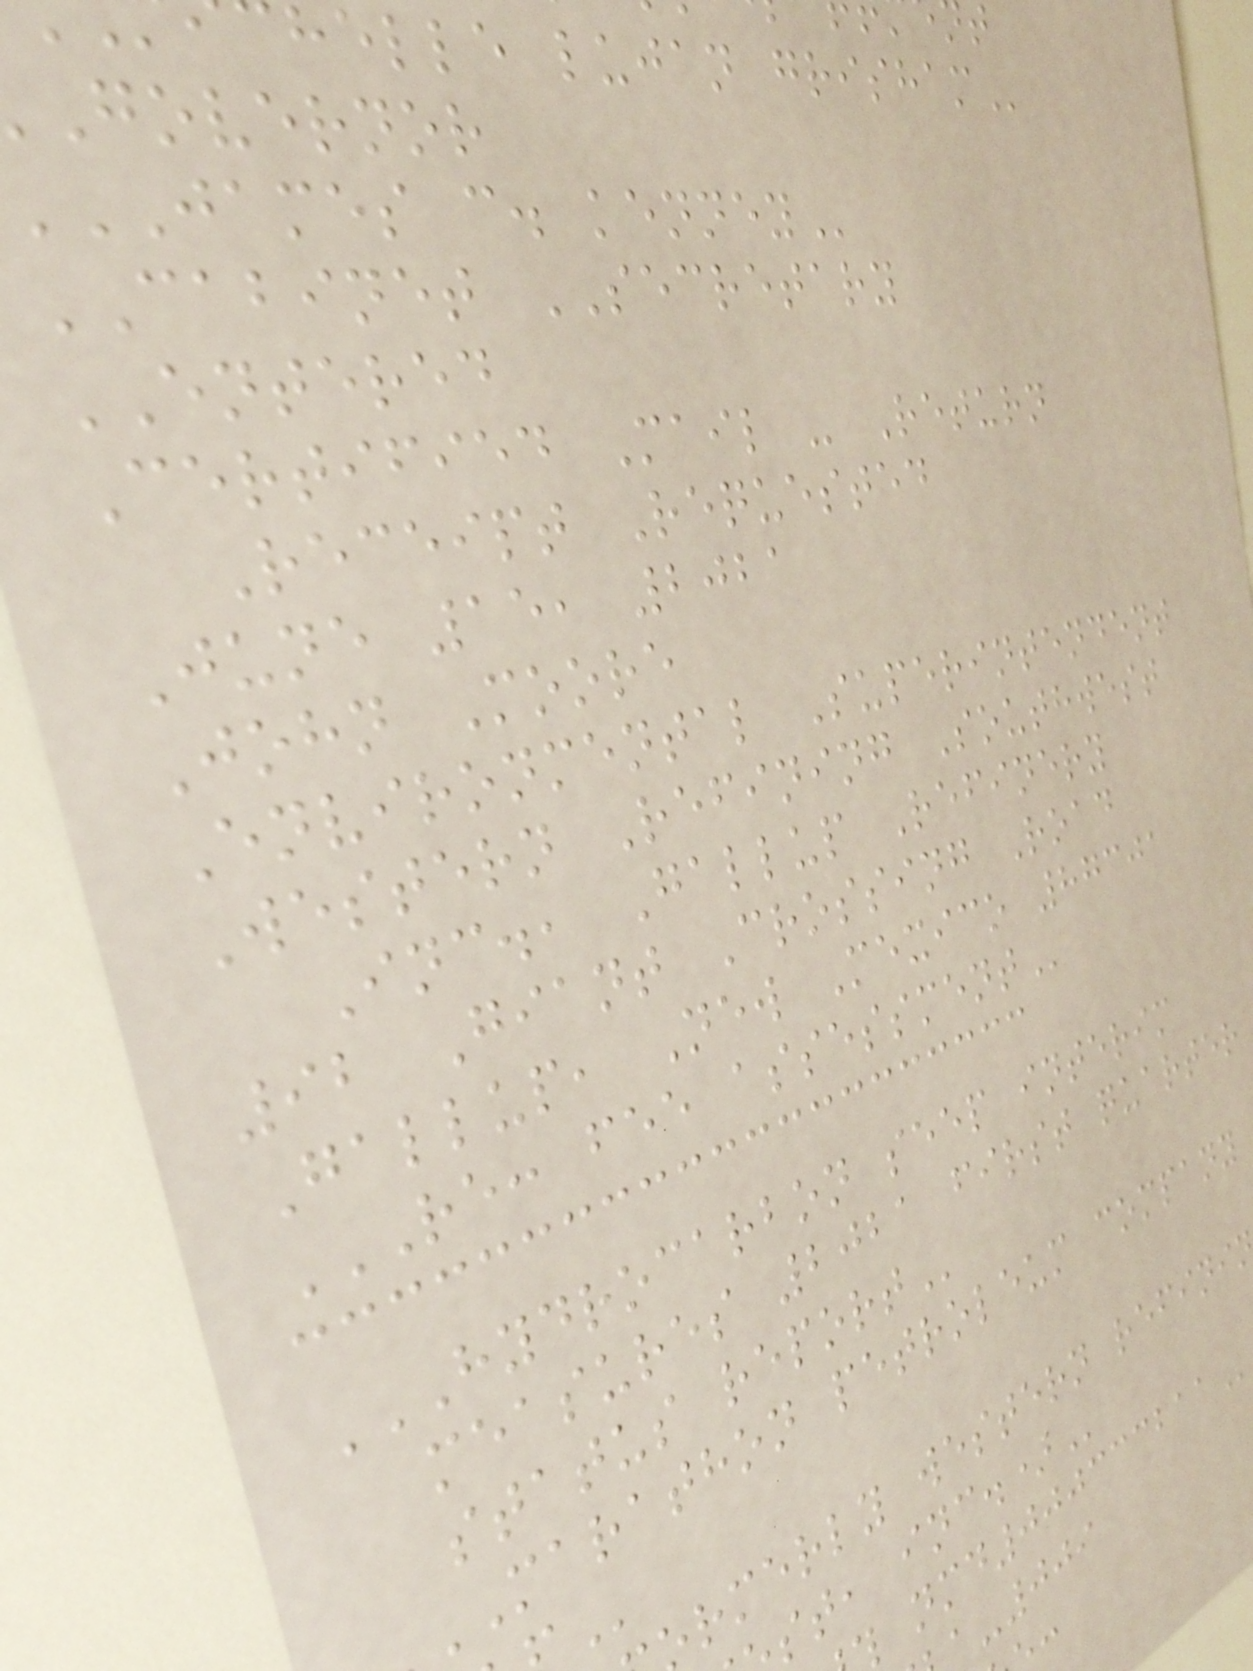helle lujan
governor
JAMES c.
CABINET SECRETARY
ENTERED
Certified Mail - Return
Receipt Requested
June 15, 2021
John Moore
Environmental Superintendent
Western Refining Southwest
Inc., Gallup Refinery
92 Giant Crossing Road
Gallup, New Mexico 87301
RE: FEE ASSESSMENT
HYDROCARBON SEEP INTERIM
measures 2021 first quarter
status
MARATHON petroleum company
rmerly western
-009
